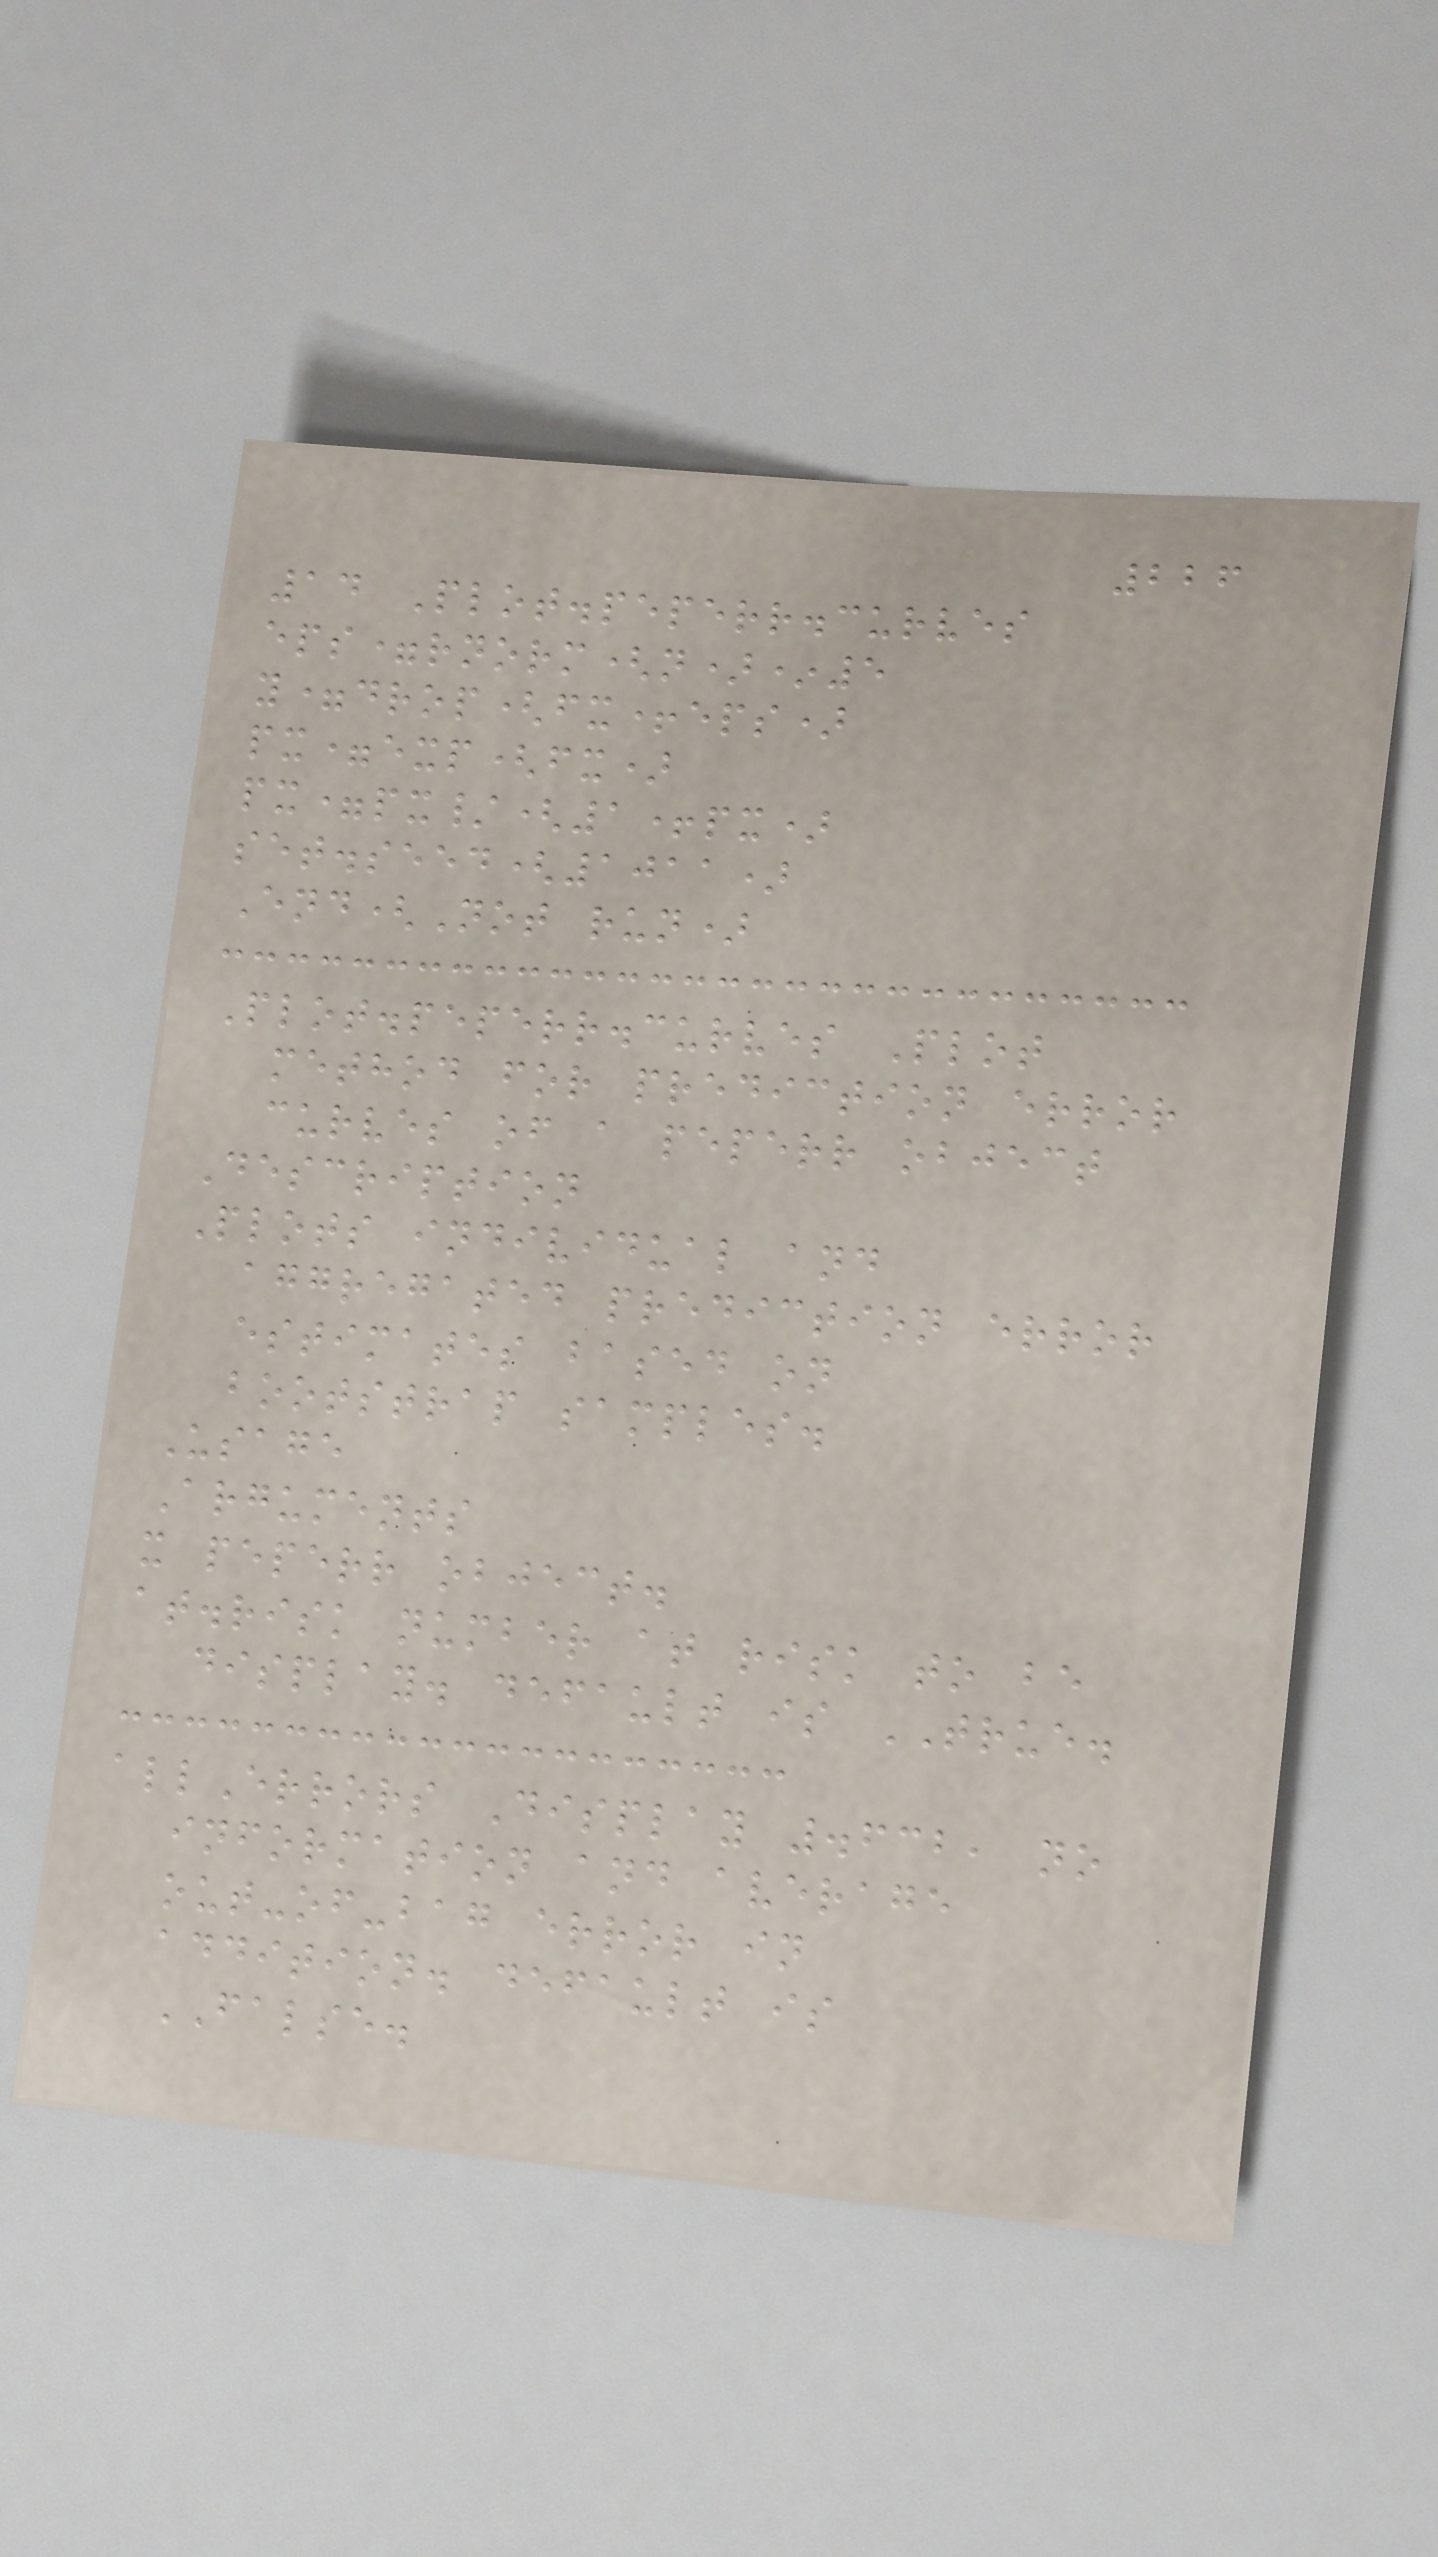226
14 Plot.peperr.curves
eps=rnorm(n)*5
y=drop(fx+eps)
px=exp(fx)
px=px/(1+px)
set.seed(1011)
End(Not run)
Plot.peperr.curves Plot
method for prediction error
curves of a peperr object
Description
Plots individual and
aggregated prediction error
estimates based on
bootstrap samples.
Usage
Arguments
x peperr object.
at.risk number at risk to be
display. default is TRUE.
allErrors Display .632, no
information and average
out-of-bag error in
addition. default is
FALSE.
